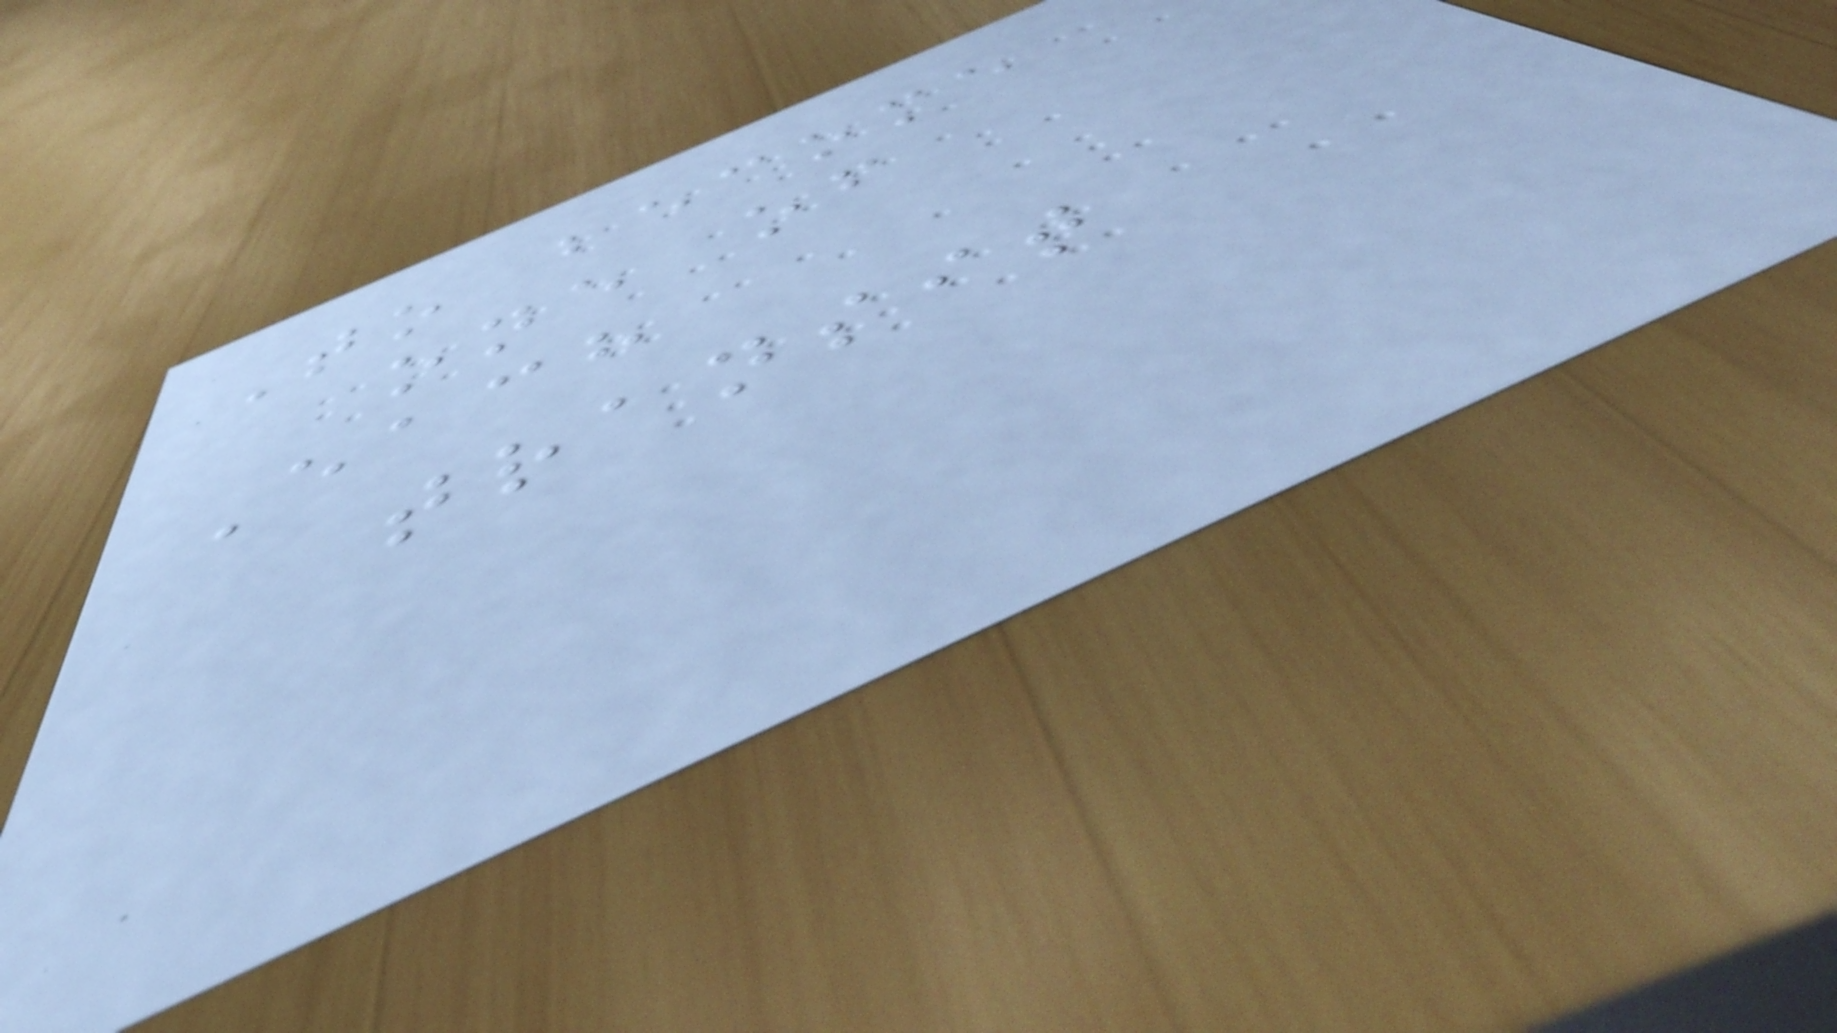To become
one of
Each
transit
